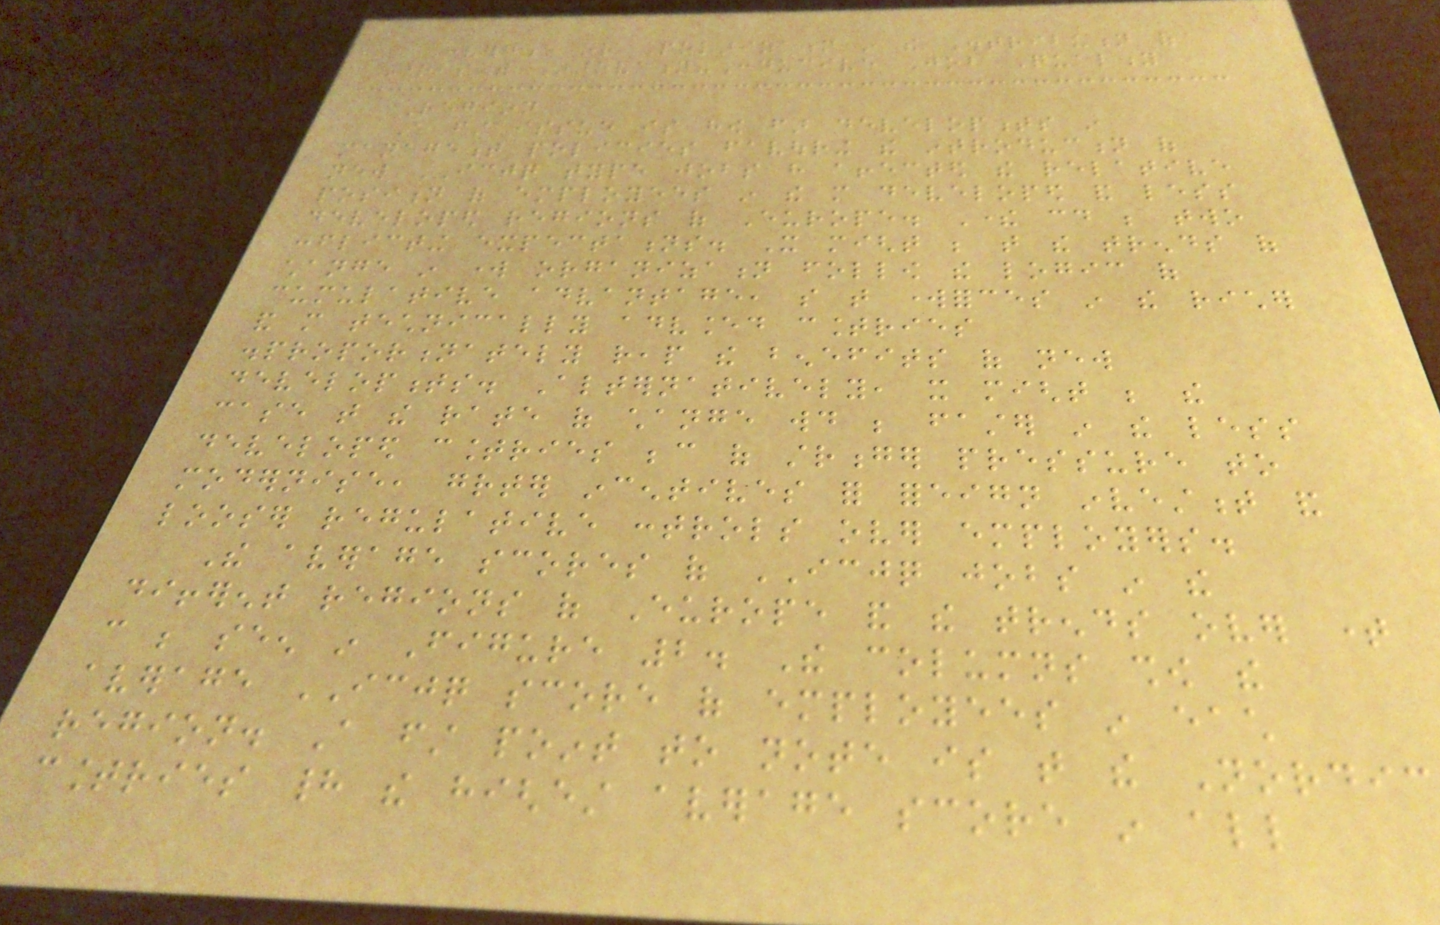Convergence or Polarization in the Distribution of
Jobs with Innovation-Conducive Job Quality
Region
A first issue is how far developments in
management policies favouring the introduction of
new ICJQ type jobs have affected the relative
position of employees in the more developed and less
developed regions of Europe. There could be two
conflicting expectations. It might be that the trends of
change in work organization follow the logic of
cumulative advantage, so that workforces in the richer
and more technically advanced countries
disproportionately reap the benefits of new
developments. Alternatively, it might be the
case that the rate of change would be faster in the less
developed countries because of stronger pressure to
modernise, greater incentives for foreign investment and
looser regulative controls over employers.
The average scores of ICJQ jobs in the
different regions of Europe and the trends over time
can be seen in Figure 2. The columns show the
average ICJQ score of employees in each
region. A first point to note is that the Nordic
countries had the highest average score in all
